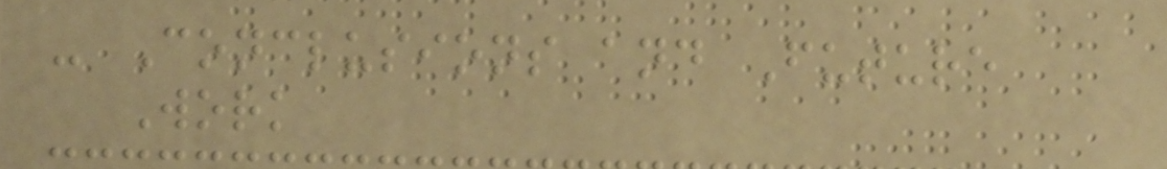- Conclusions and Future
Work
